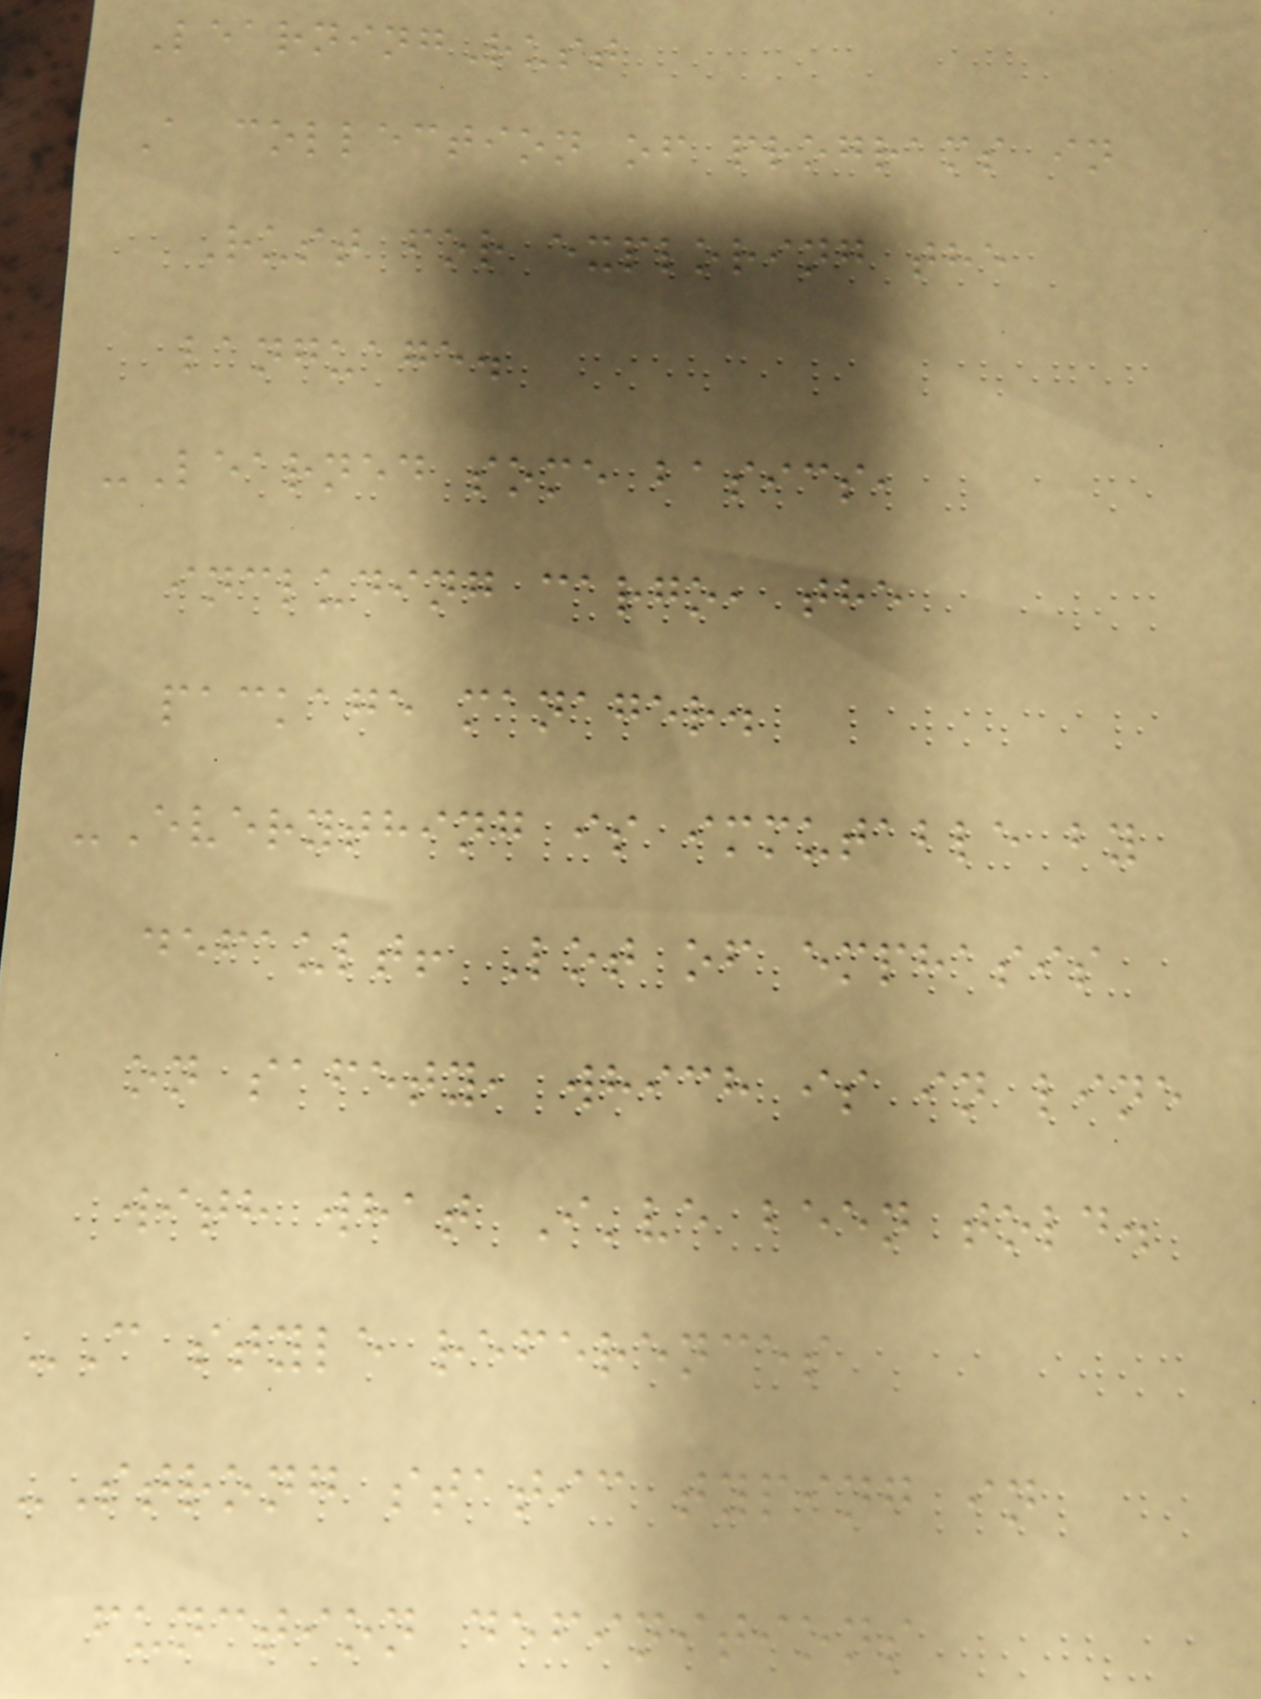LearningRust
A collection of programs in
Rust for exploring the
language.
-Learned some basics,
including cargo, the
package manager.
-Everything is immutable by
default! Lot of emphasis
on safety, which is in line
with what I've been told.
-C style references
-Strong static typing in
function definitions
